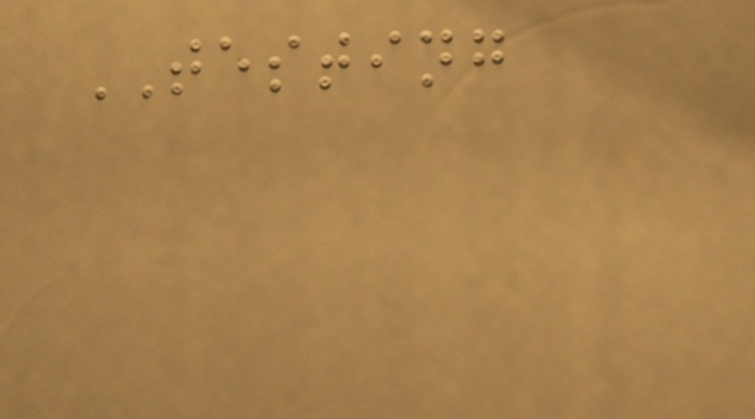TESTING
